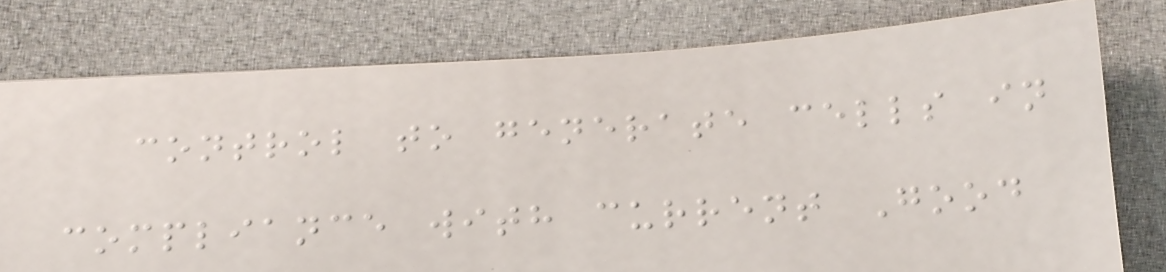control to generate cells in
compliance with current Good
